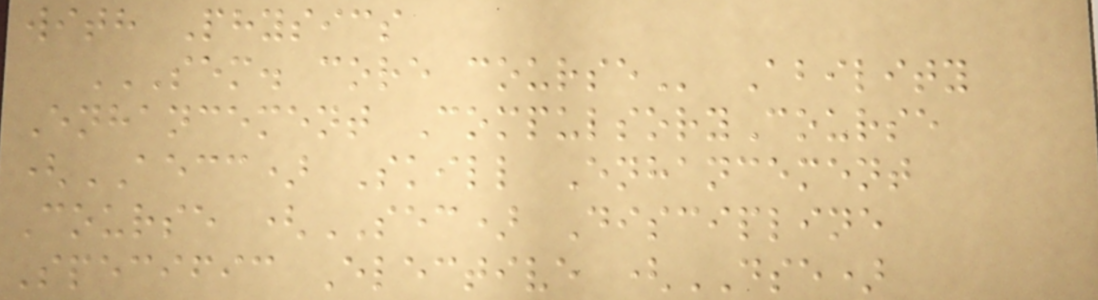with Physics
SEM. CORE COURSE Ability
Enhancement CompulsoryCourse
(AECC) Skill Enhancement
Course (SEC) Discipline
Specific Elective (DSE)
